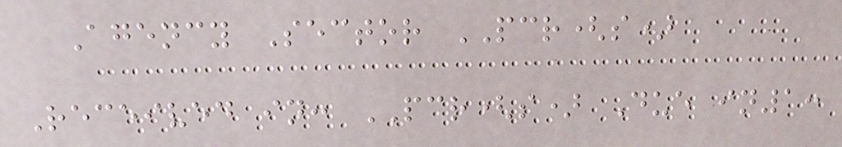Agency Sector PCR(s)
Received in: PCR(s) Due in1:
